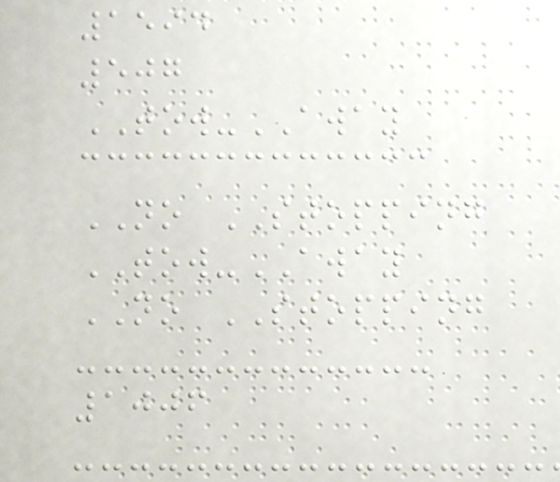1594
507
TOW-AWAY
NO STOPPING
TOW-AWAY
NO STOPPING
1006
